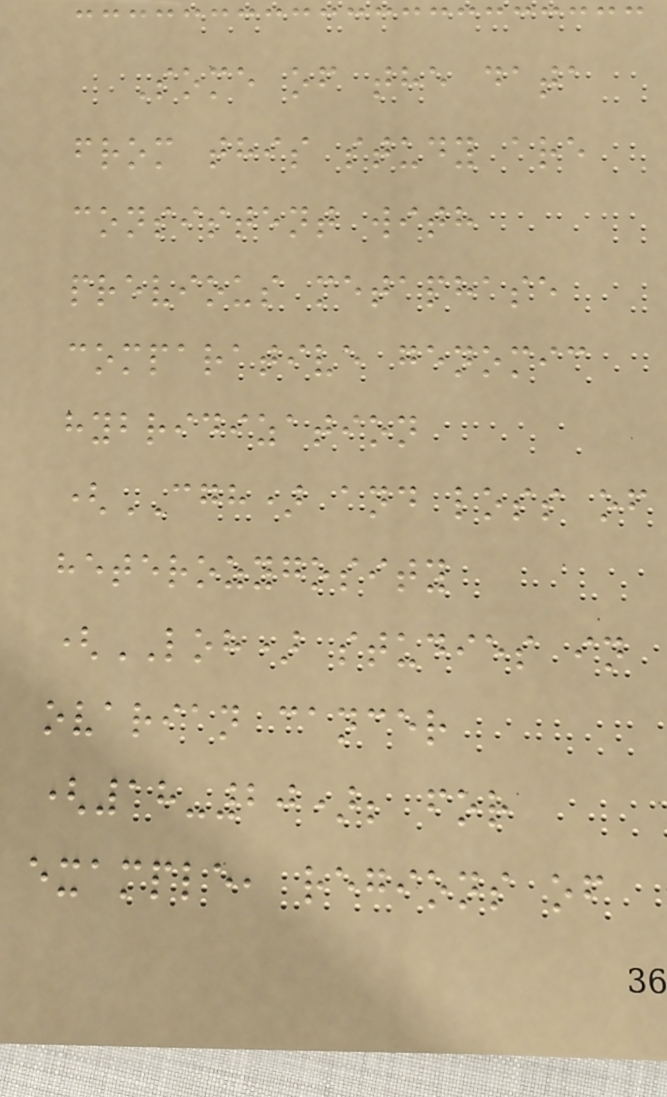Some of the data
from this study are
consistent with
previous metaphase
comparative genomic
hybridization
(CGH) and loss of
heterozygosity
(LOH) studies in
ovarian cancer
(18-20); for
example, regions of
